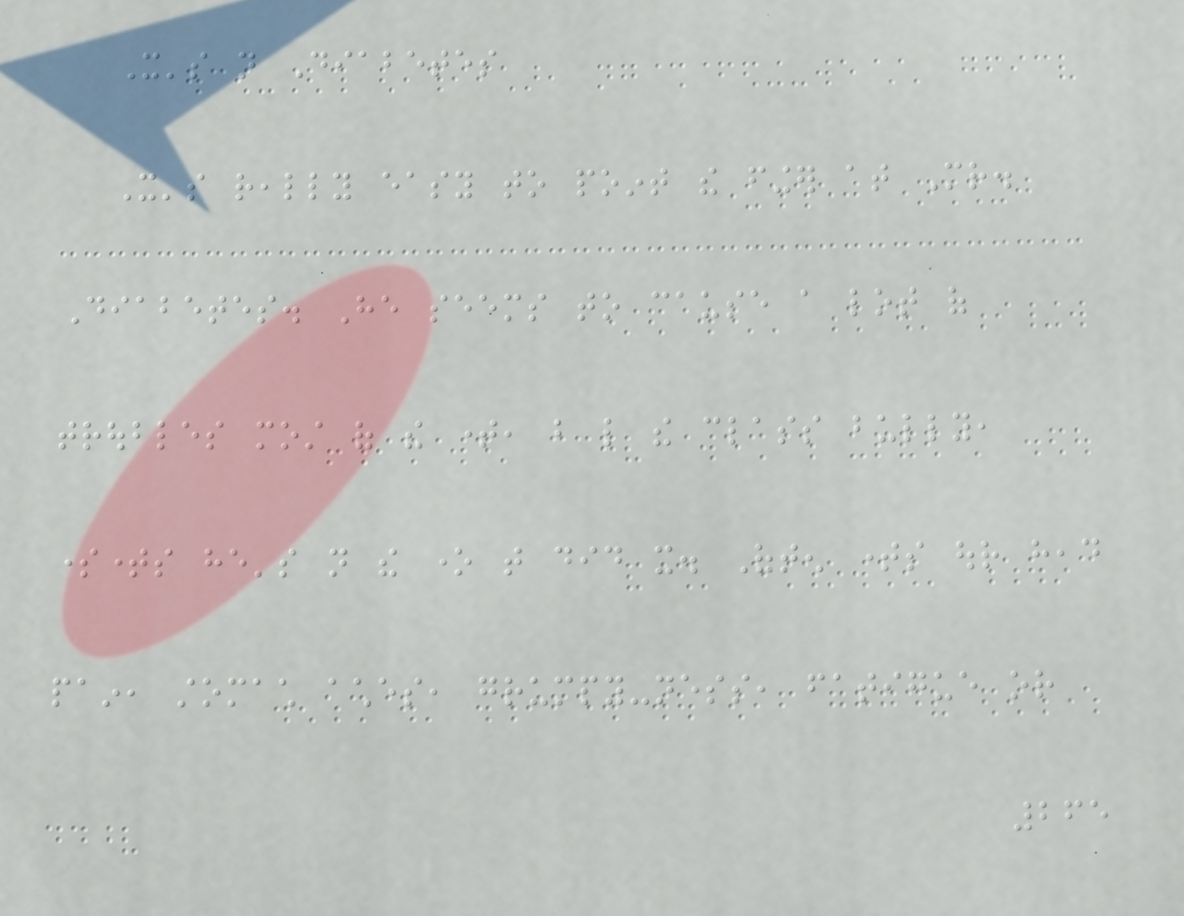It's not Diabetes
It's really easy to point the finger at Mr.
Diabetes. He seems to cause a lot of
troubles most of the time, but like the class bully,
sometimes he's not the one that did it. Often times our head
pain, stomach aches, grumpy-ness, fatigue or
265
